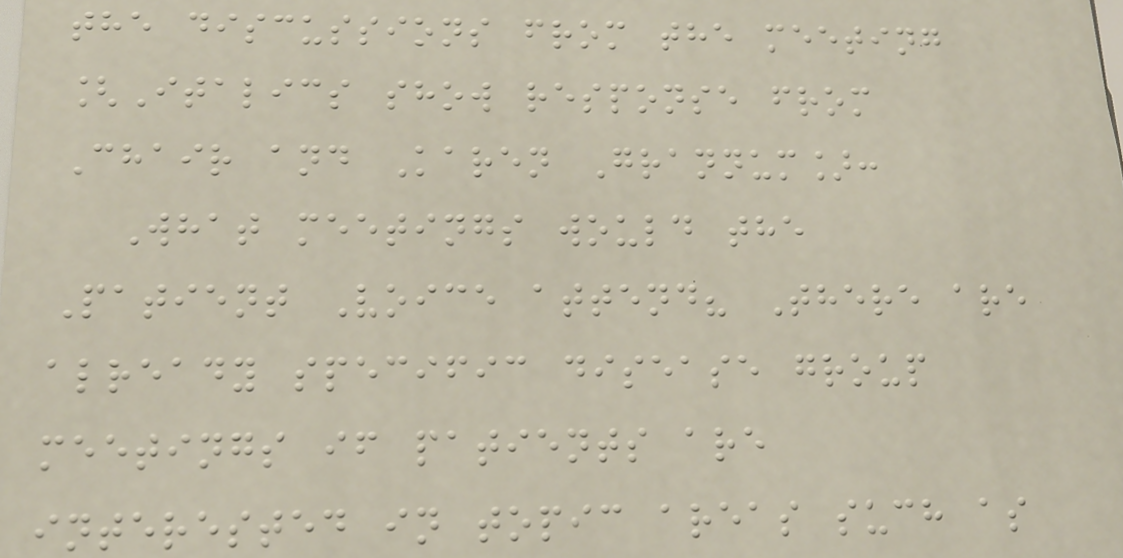the discussions from the meeting
[Italics show response from
Chair and Karen Grannum]:
What meetings would the
Patient Voice attend? There are
already specific disease group
meetings if patients are
interested in topic areas such as
